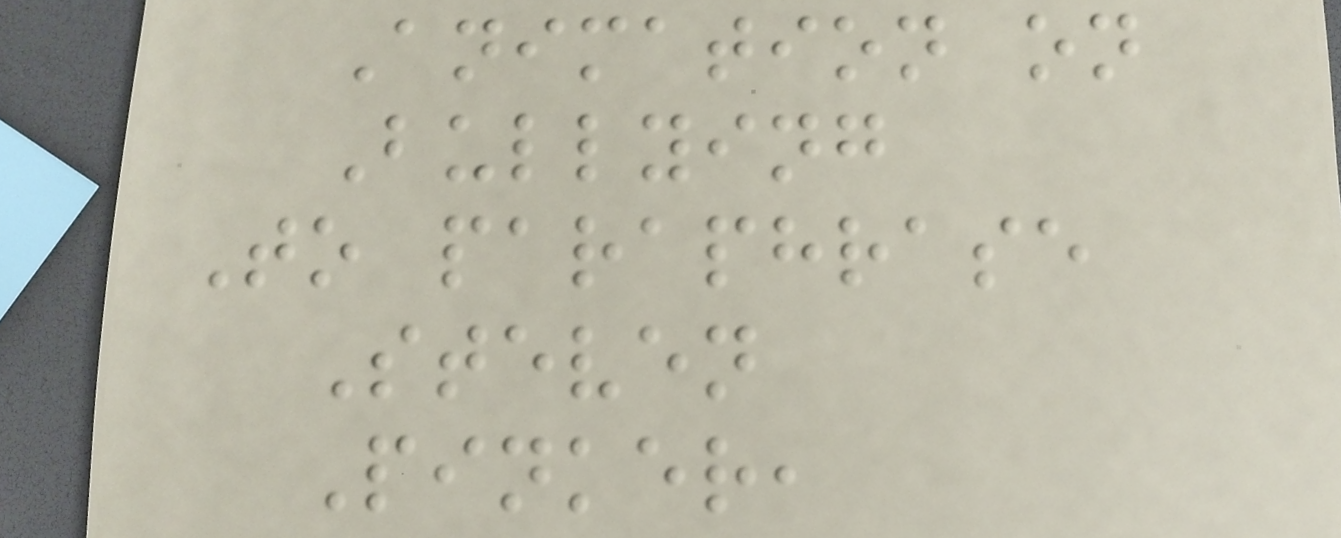Animation on
Bullying
To paraphrase
Steven
Pinker,
